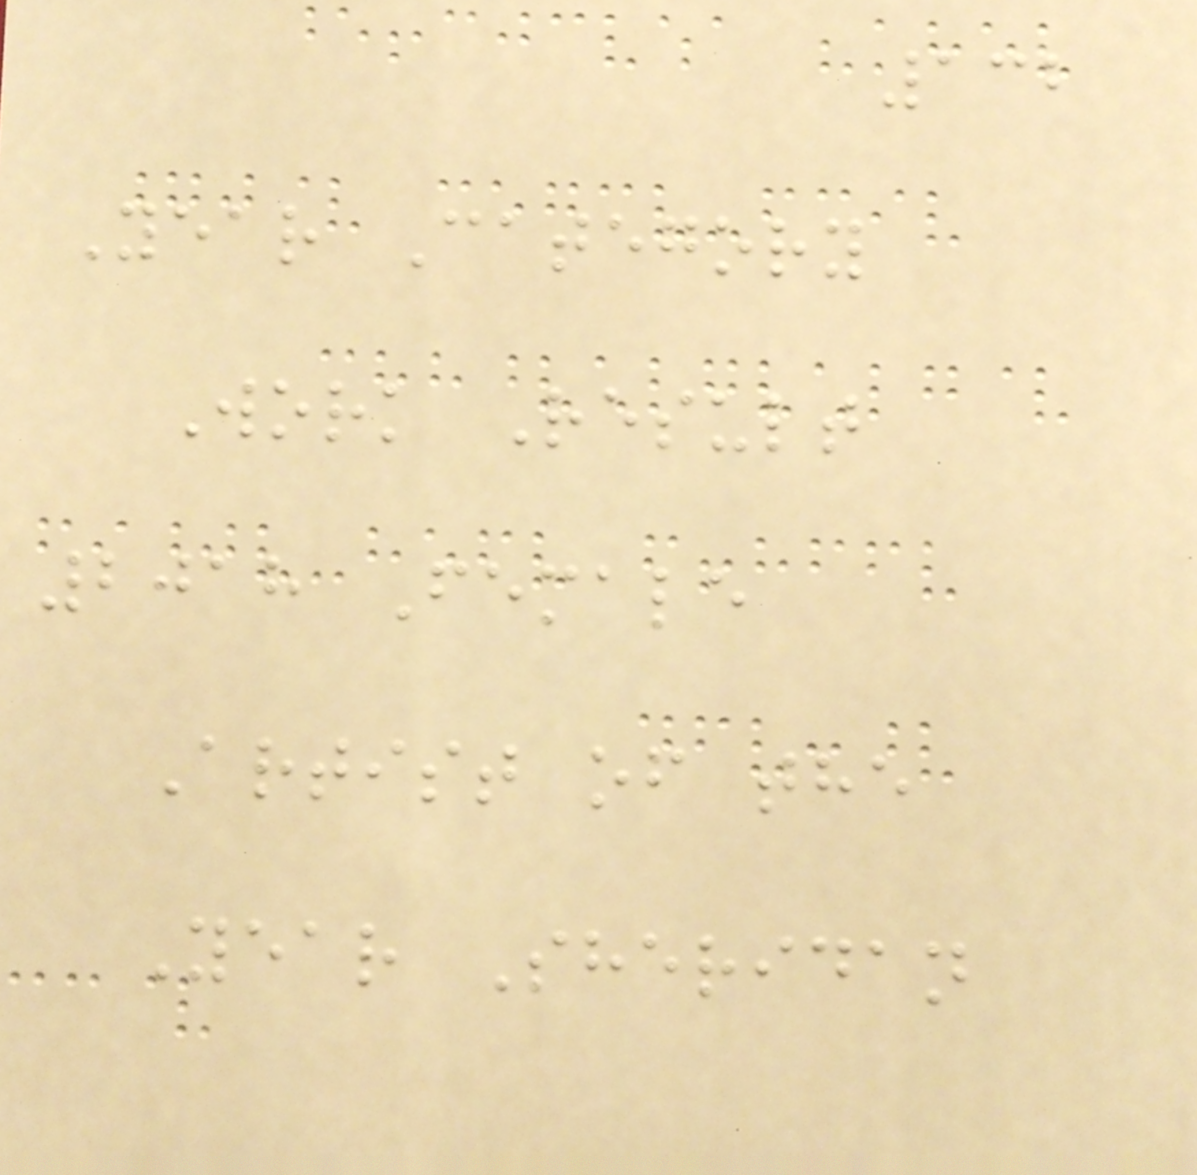132
Year Category
Work Result
2018 Female
Artist of the
Year Sheridan
